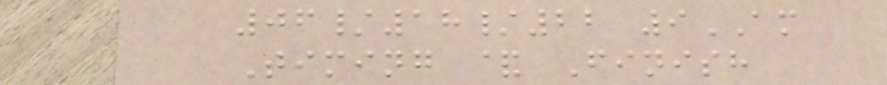06/18/22 9AM
Timing & Finish
